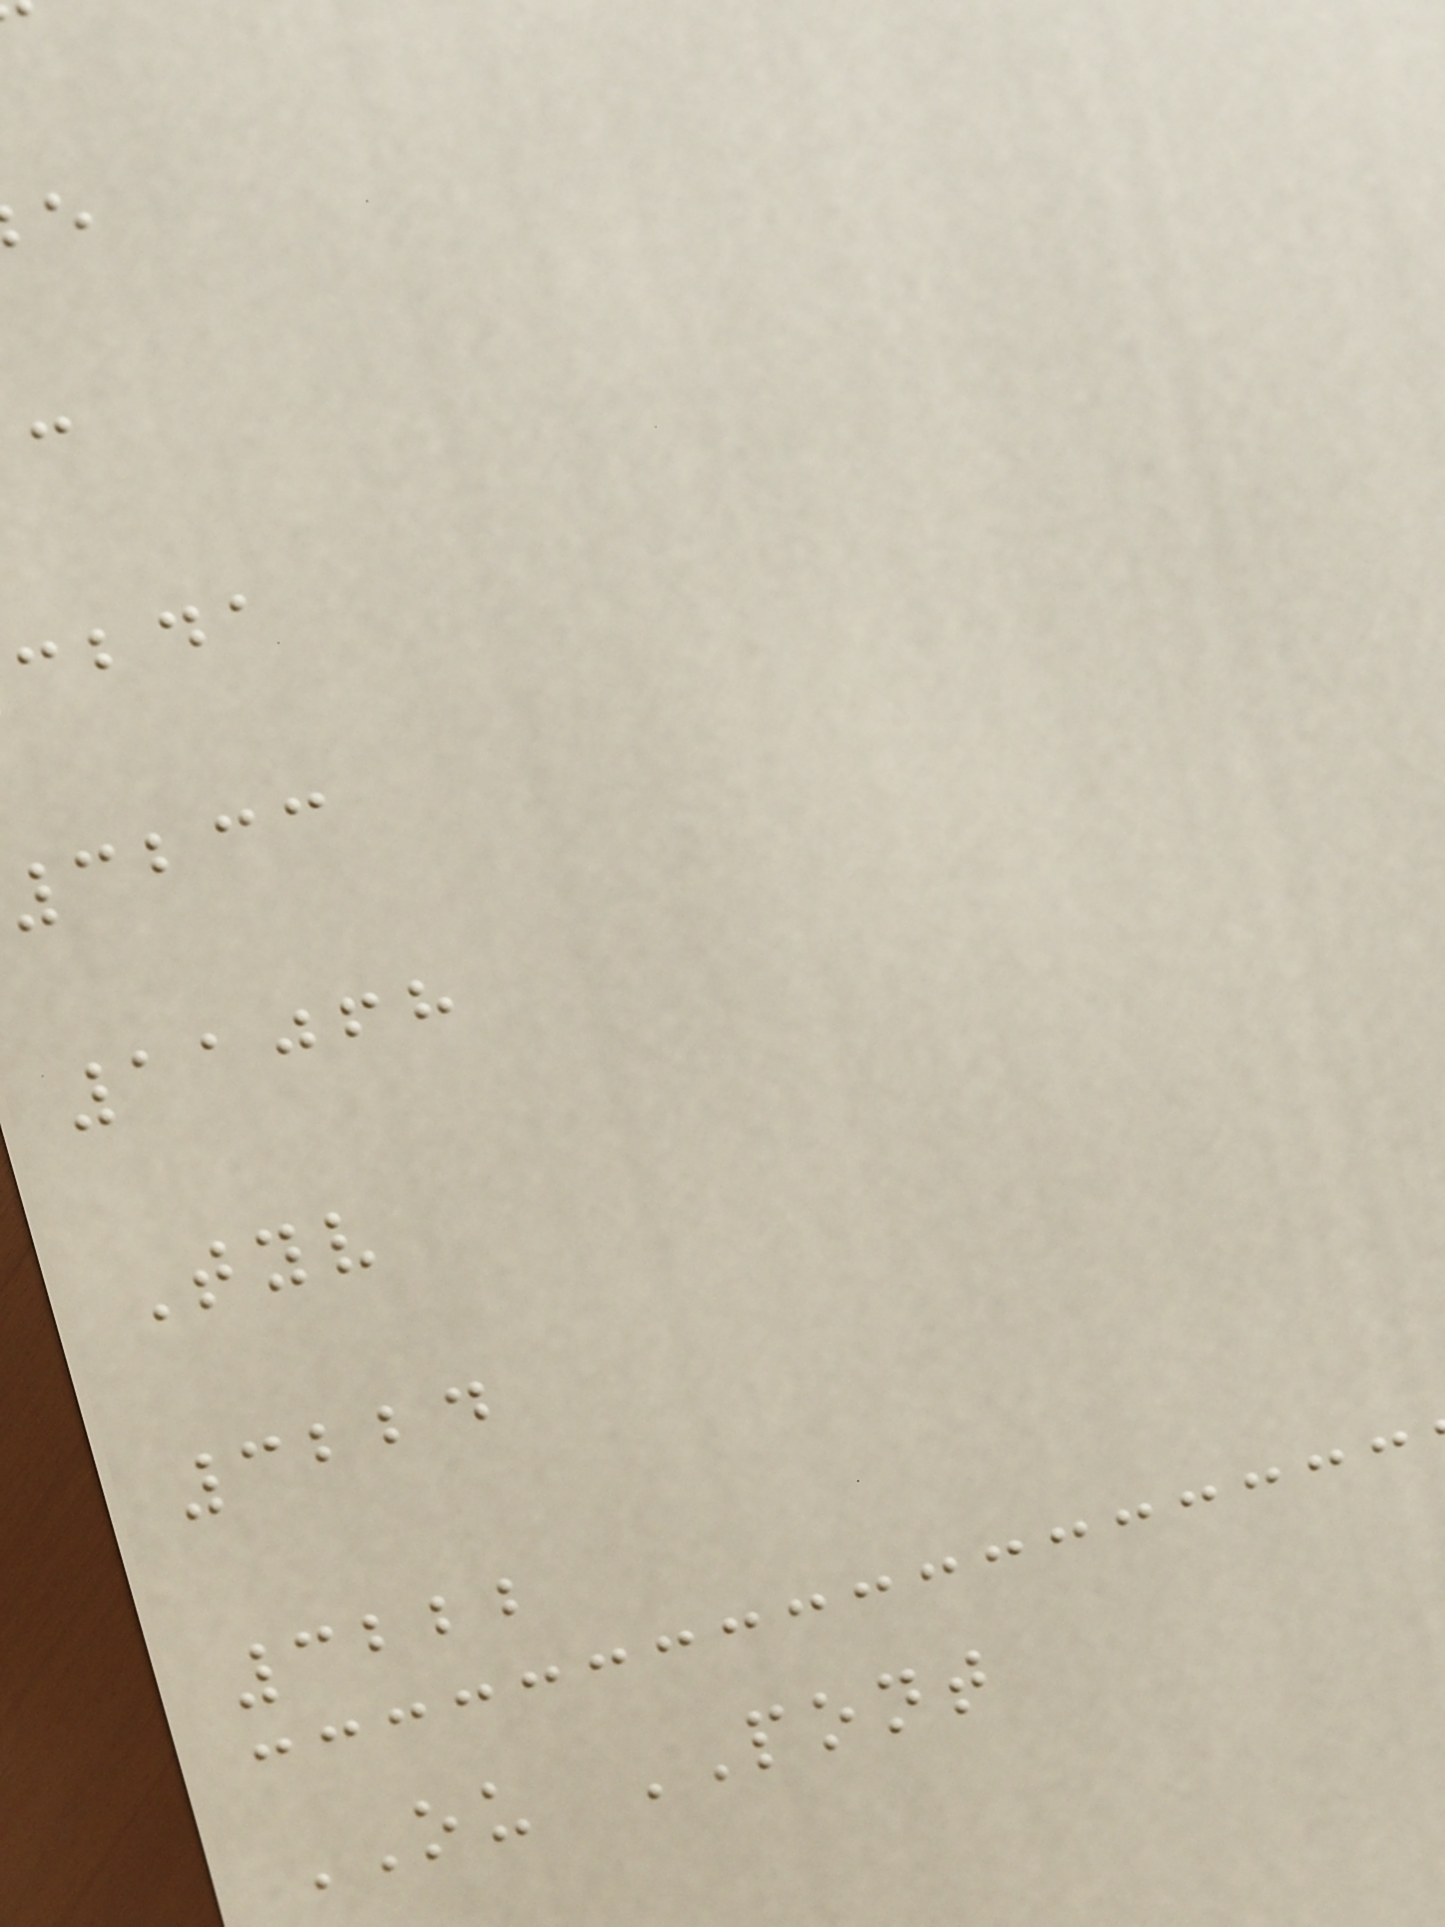cbda
3233
11068
Tyv
3224
3222
OU PONT
